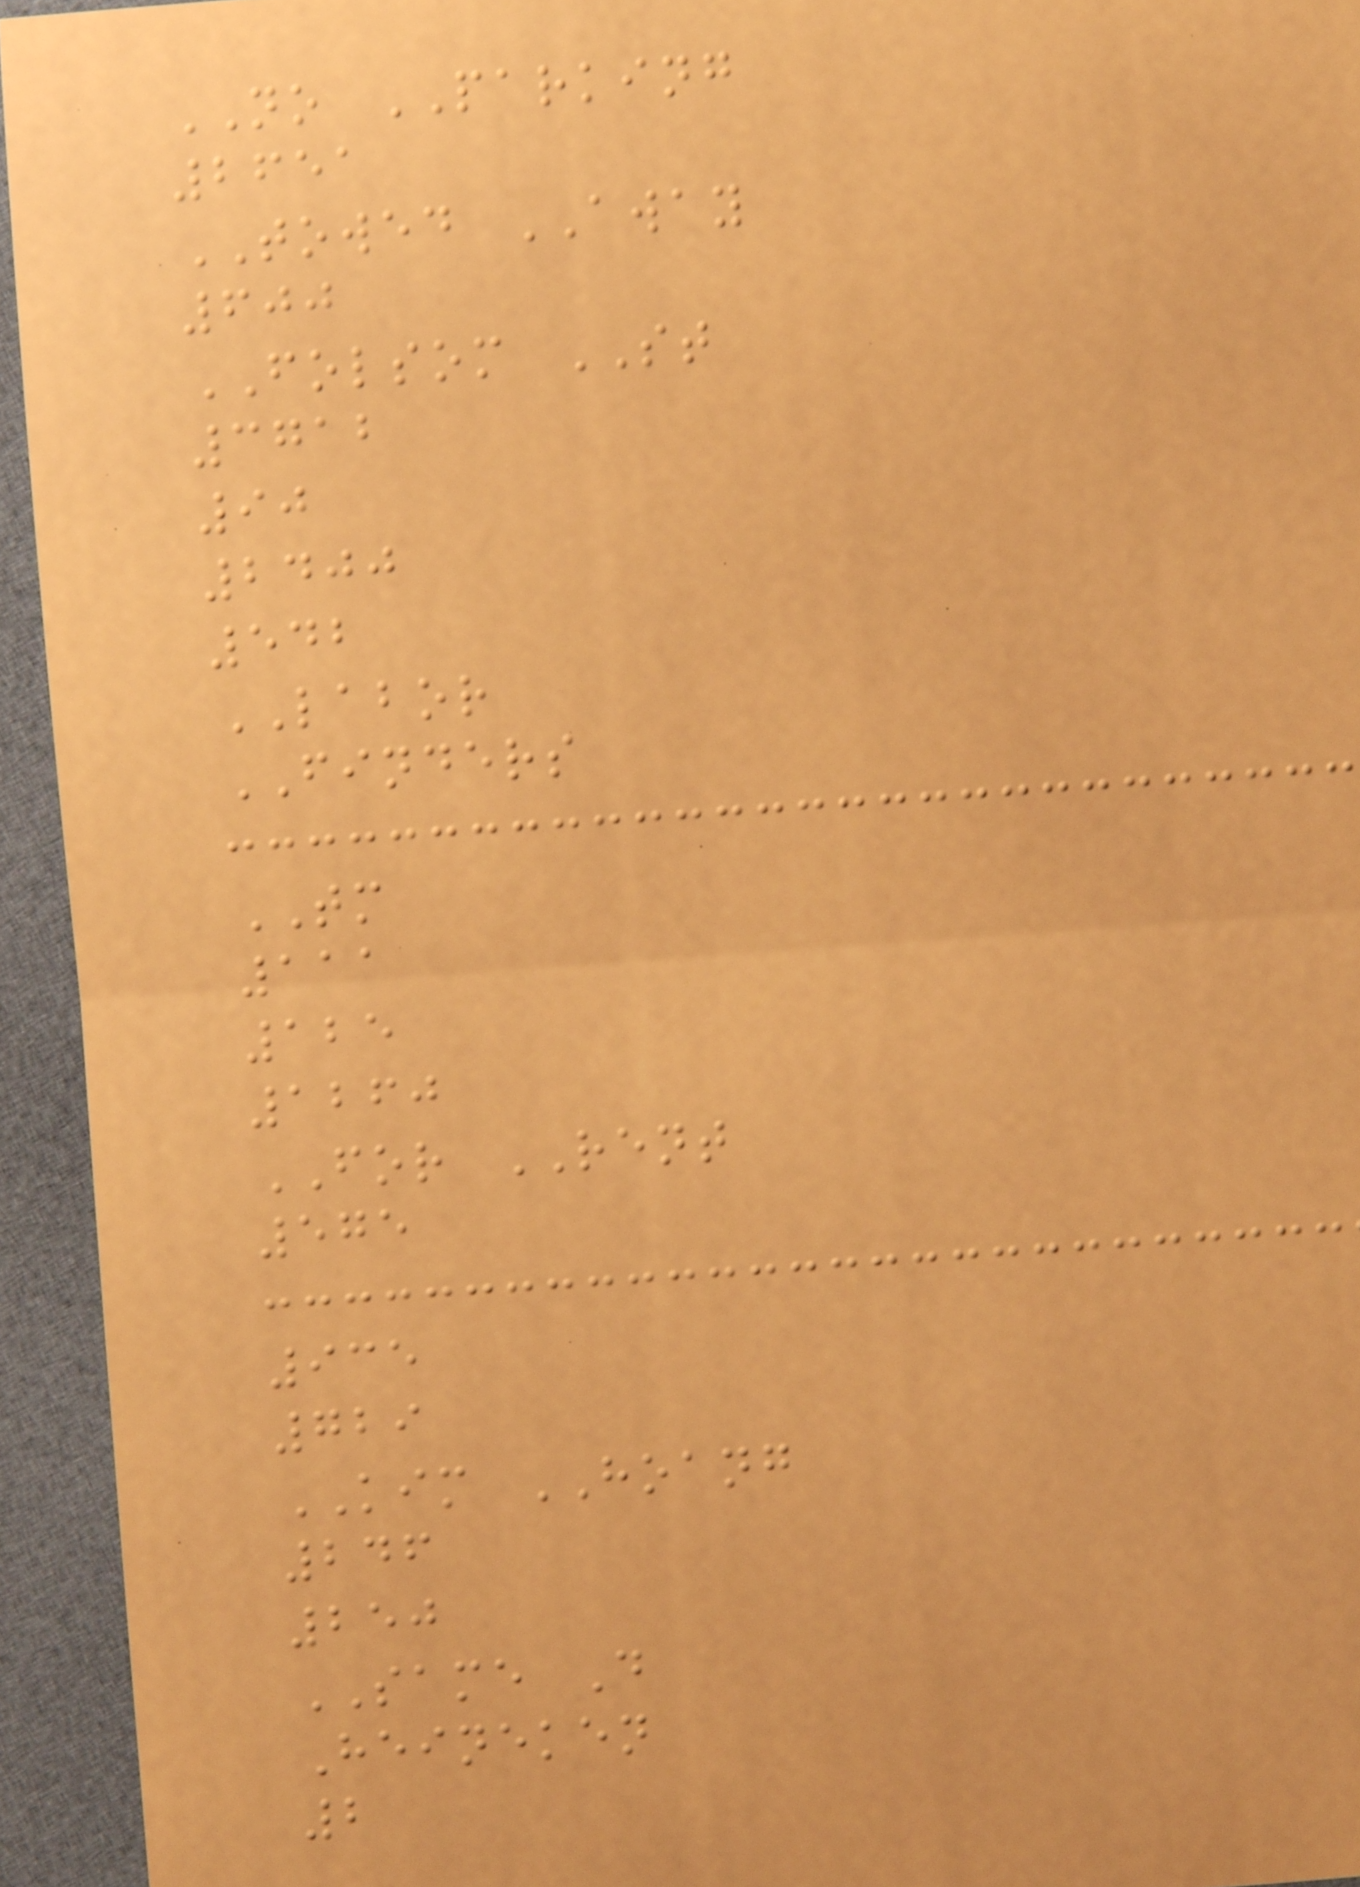NO PARKING
2651
TOWED AWAY
600
FOLSOM ST
3712
90
2400
542
LABOR
FINDERS
TM
111
125
1260
FOR RENT
575
935
729
KIM HOANG
246
250
SAME D
Heineken
2
